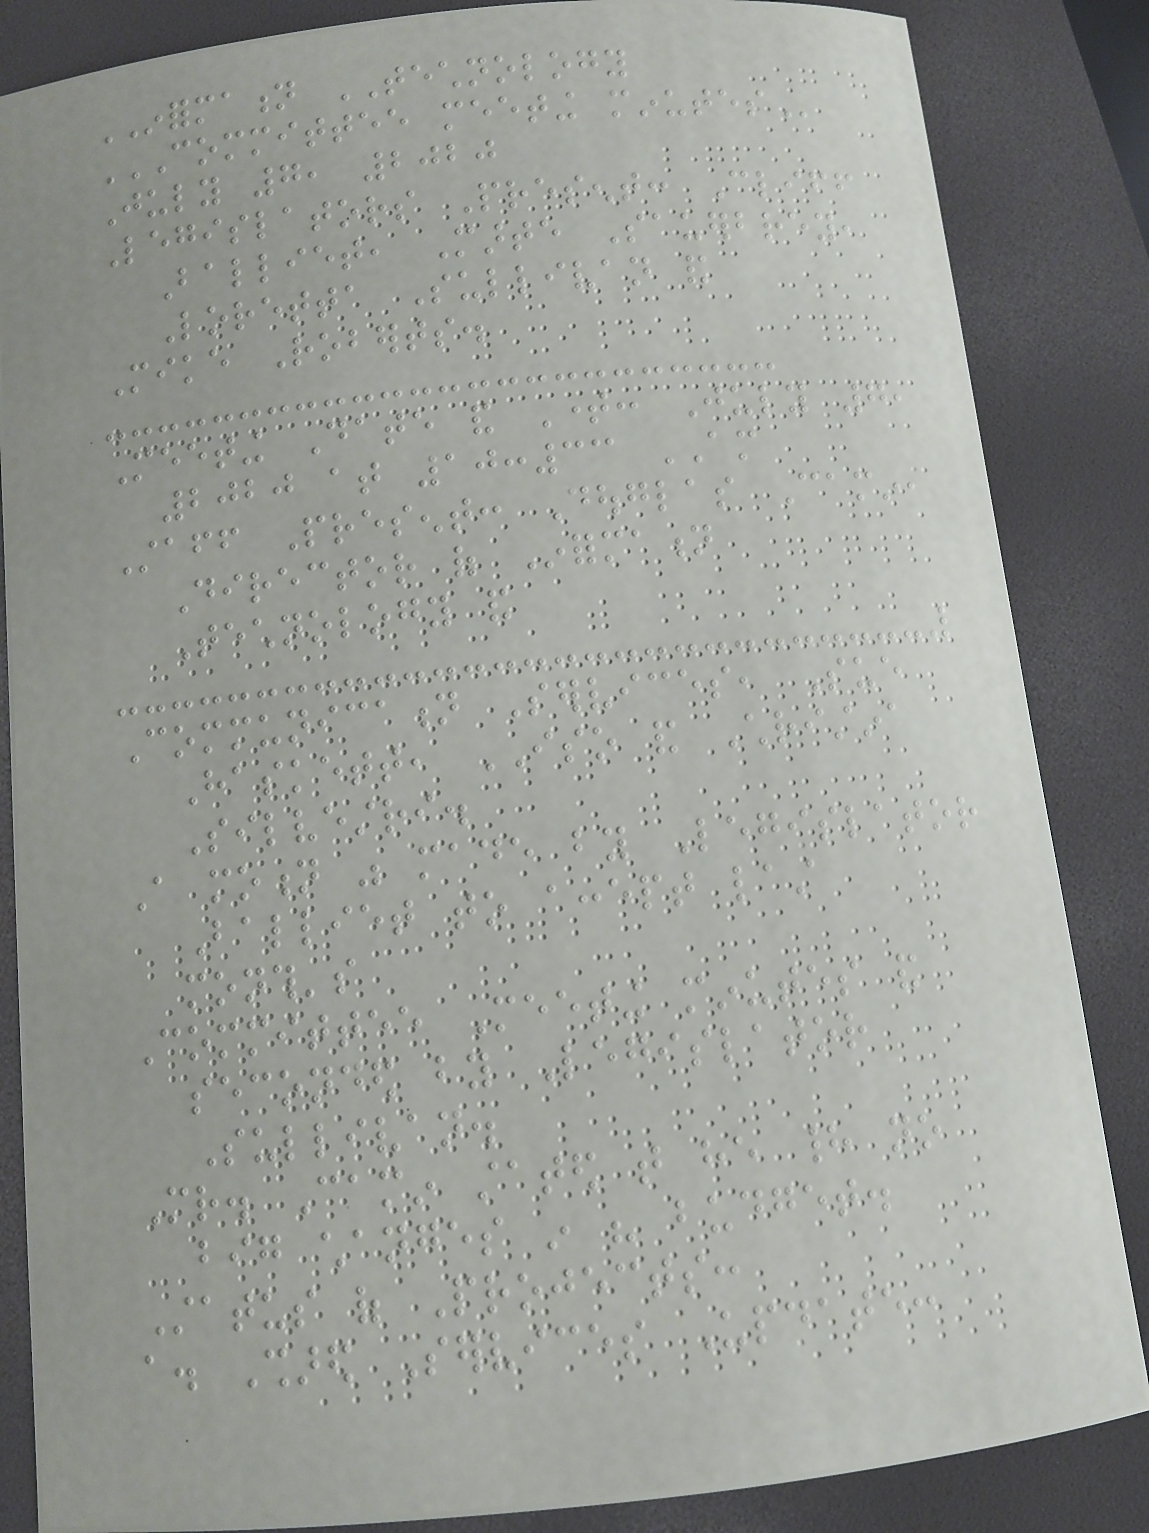INFORMATION TECHNOLOGY
COMMITTEE MEETING MINUTES
July 7, 2020
Legislators Present: Cliff
Balliet, Marte Sauerbrey,
Loretta Sullivan and
Mike Roberts.
Meeting Date and Time: July 7,
2020 at 10:33 AM
Staff Present: Douglas Camin,
Director of Information
Technology and
Communication Services, Sue
Haskett, ISO and Christina
Silvestri.
A motion was made by Legislator
Balliet to accept last
month's
Committee Meeting minutes and
seconded by Legislator
Sullivan.
Mr. Camin stated that he had no
big changes in his budget.
Status of Projects:
a. Shared Services Update:
